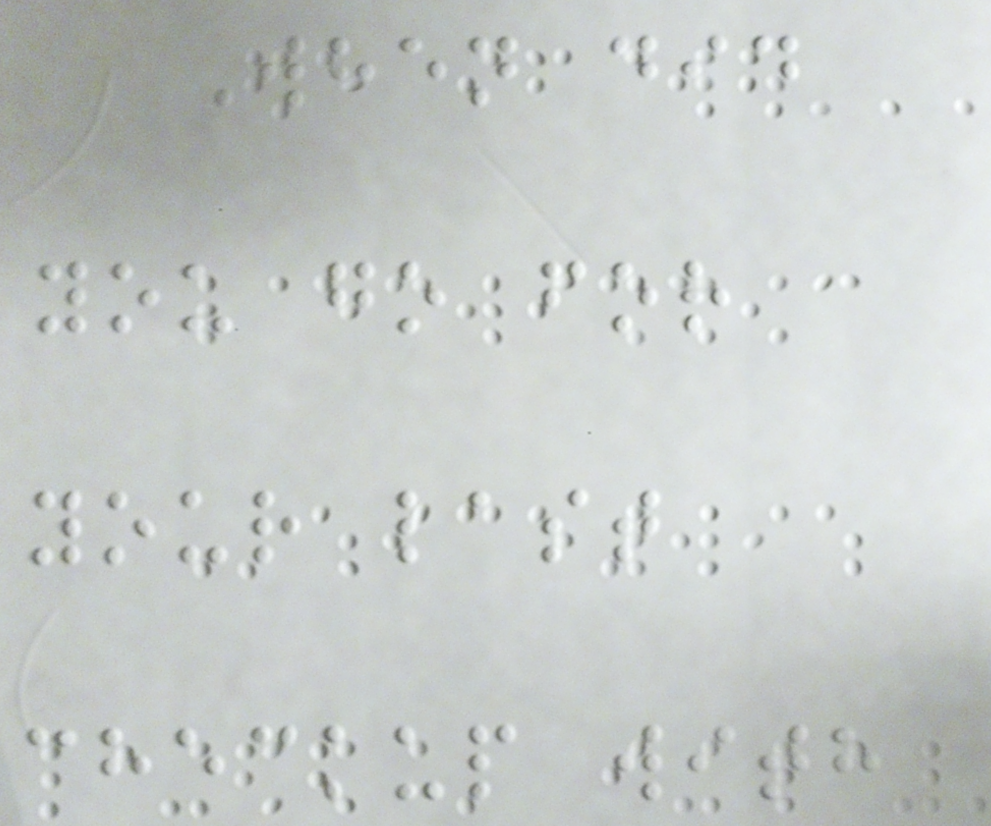When did
you go for
your last
checkup with
